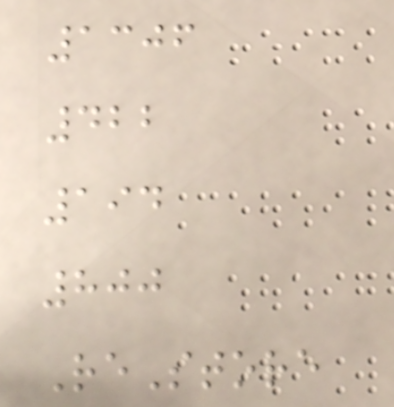1306
422
194
800
ReStore
